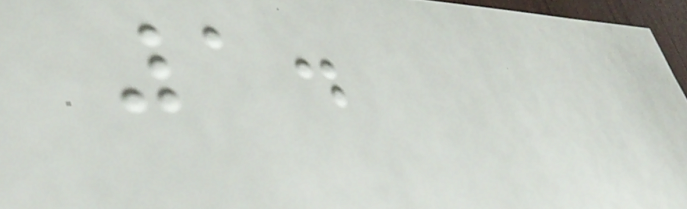1.
